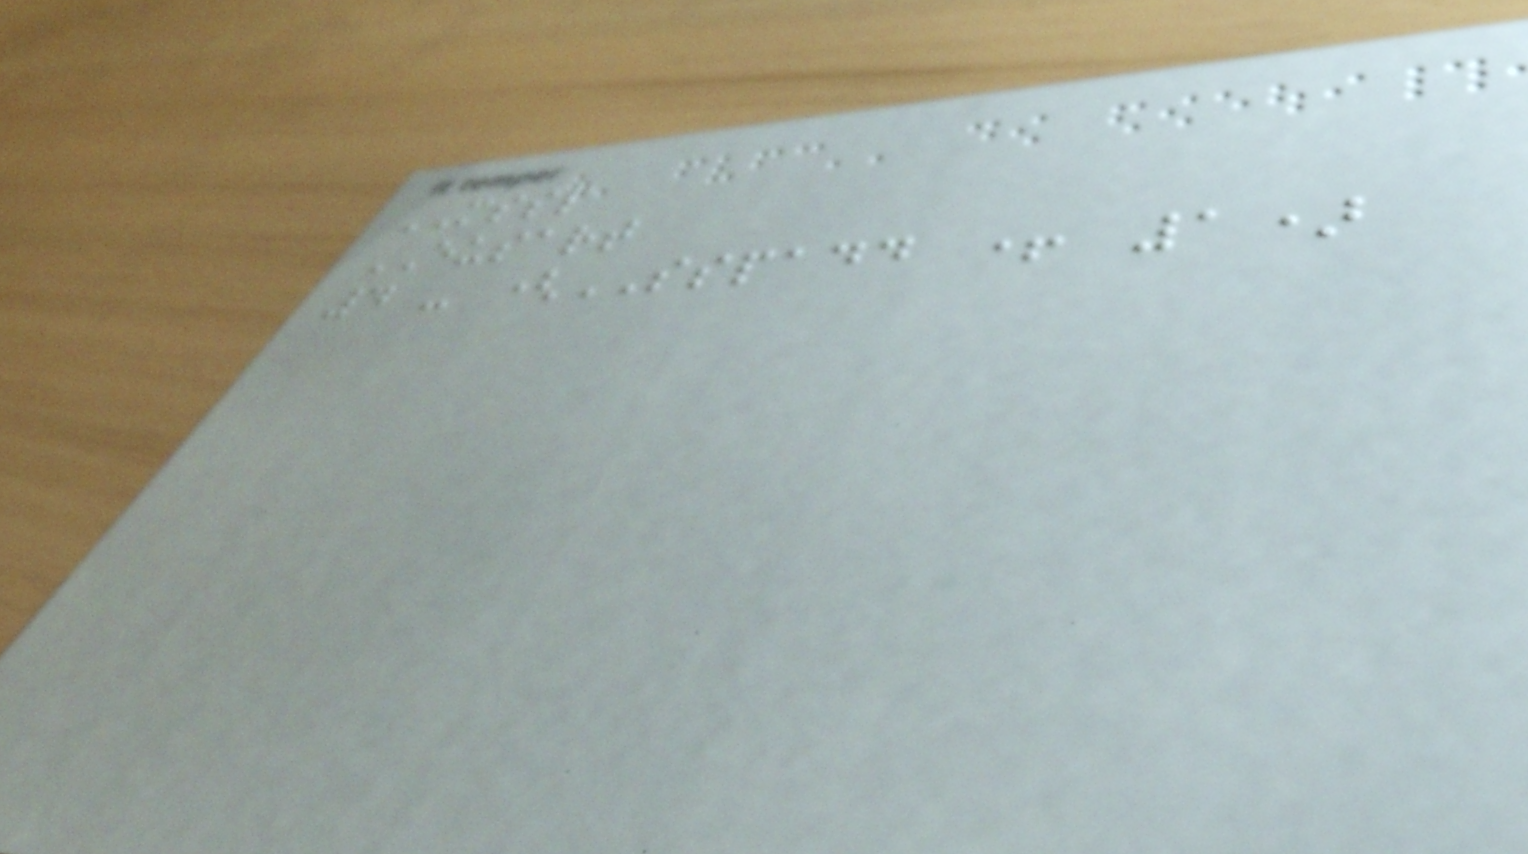MSSP
EUSART
4 - (SSPADD + 1)
